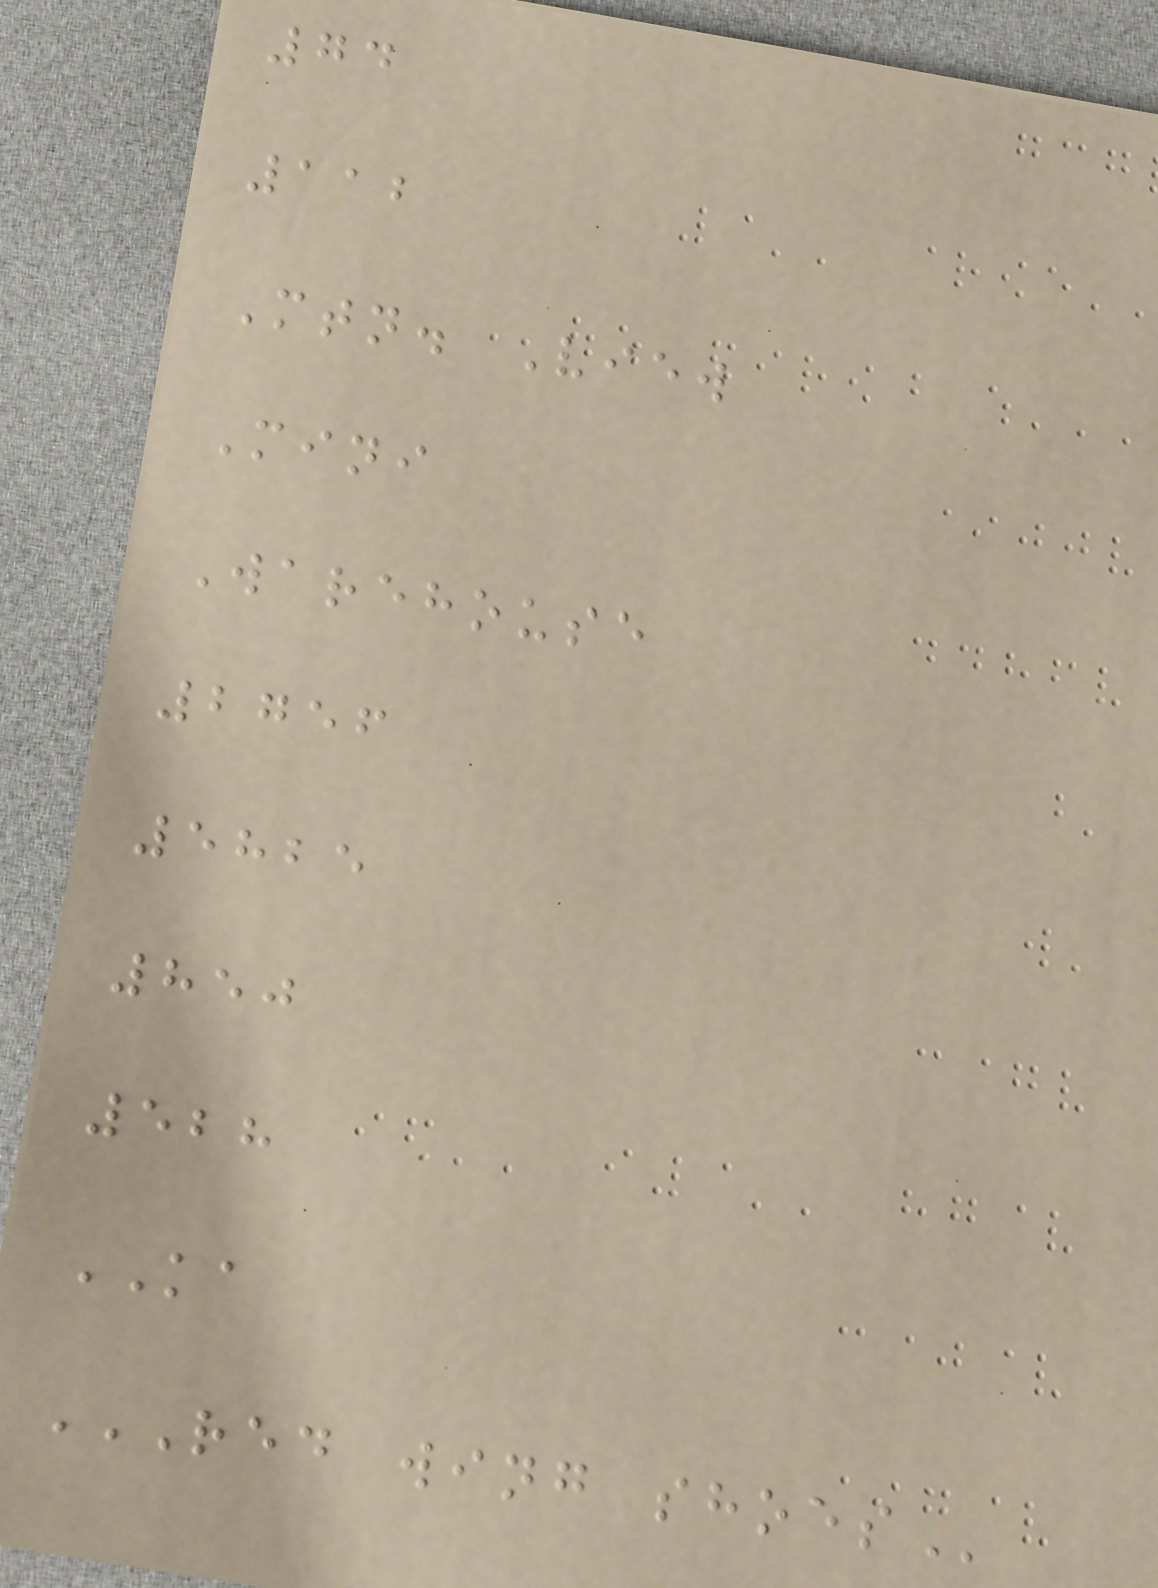74
112
Mtn. View
Mini
Warehouse
2756
5825
850
528
KA
RED WING SHOES
